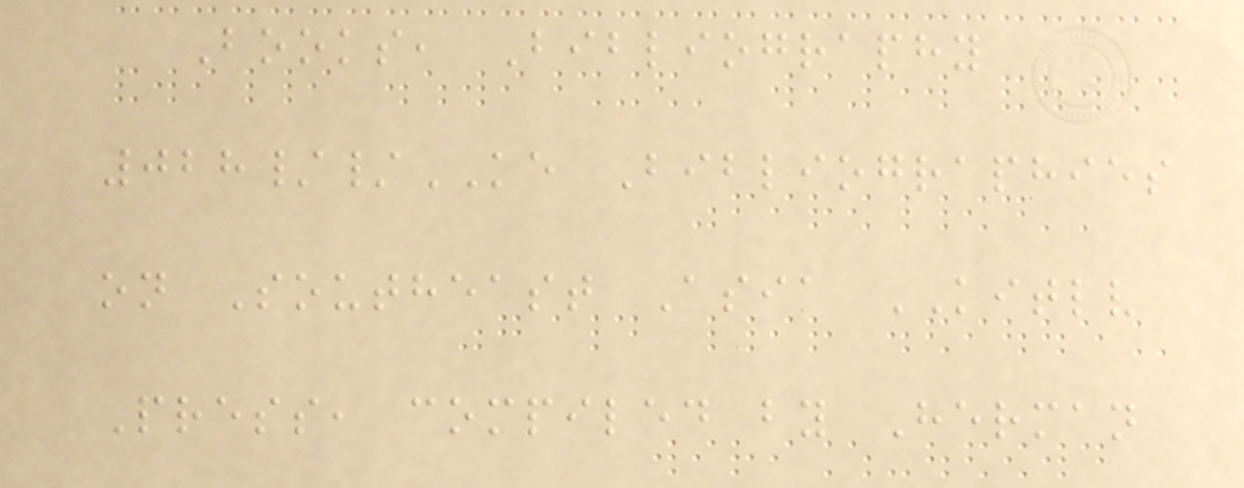Books, Bibliography
028//KE Bibliographies
on Southeast Asia KITLV
Press, compiled by Herman
